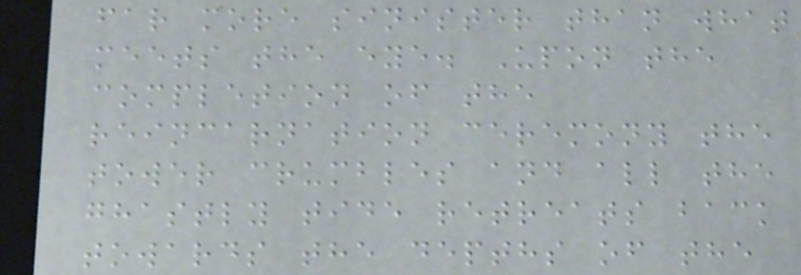far more sinister than what
meets the eye. Upon the
completion of the
reincarnation ceremony the
tower crumbles and all the
ghastly tide retreats back
towards the depths of the
